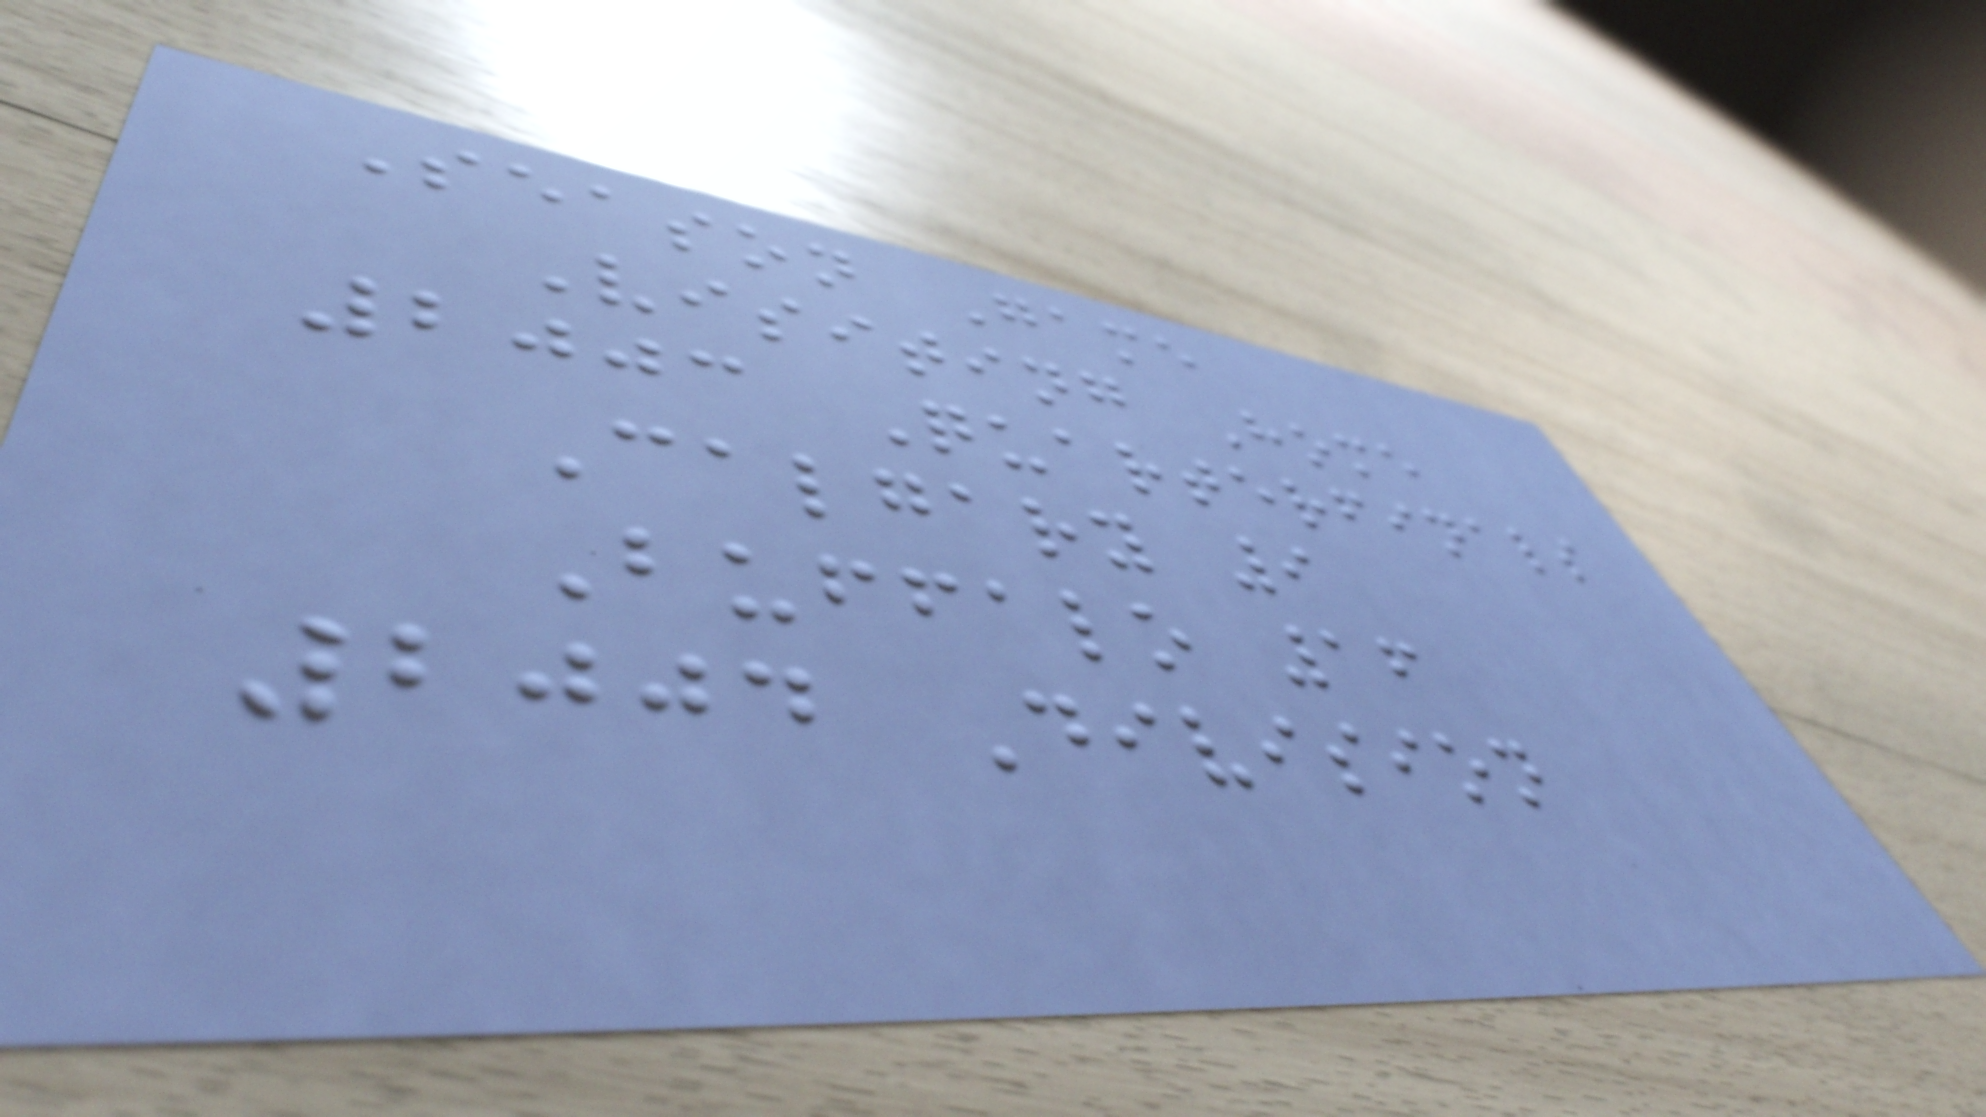Season Game
Visiting Home
2003 Quarterfinals
Calgary 9
Buffalo 16
2004 Division
